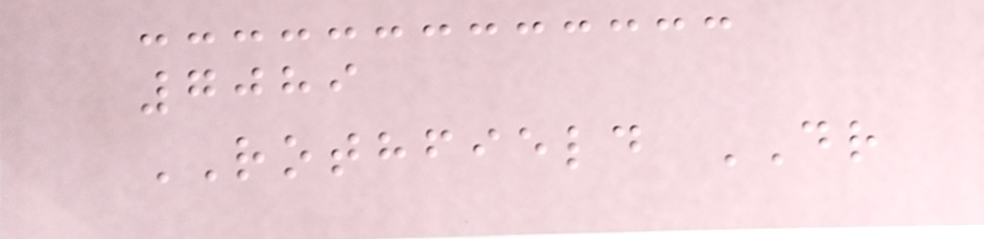7089
ROTHFIELD DR
